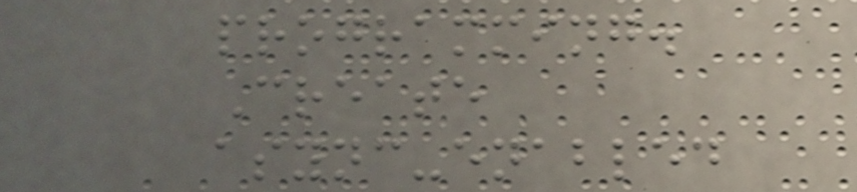programming.
Create
async-enabled
